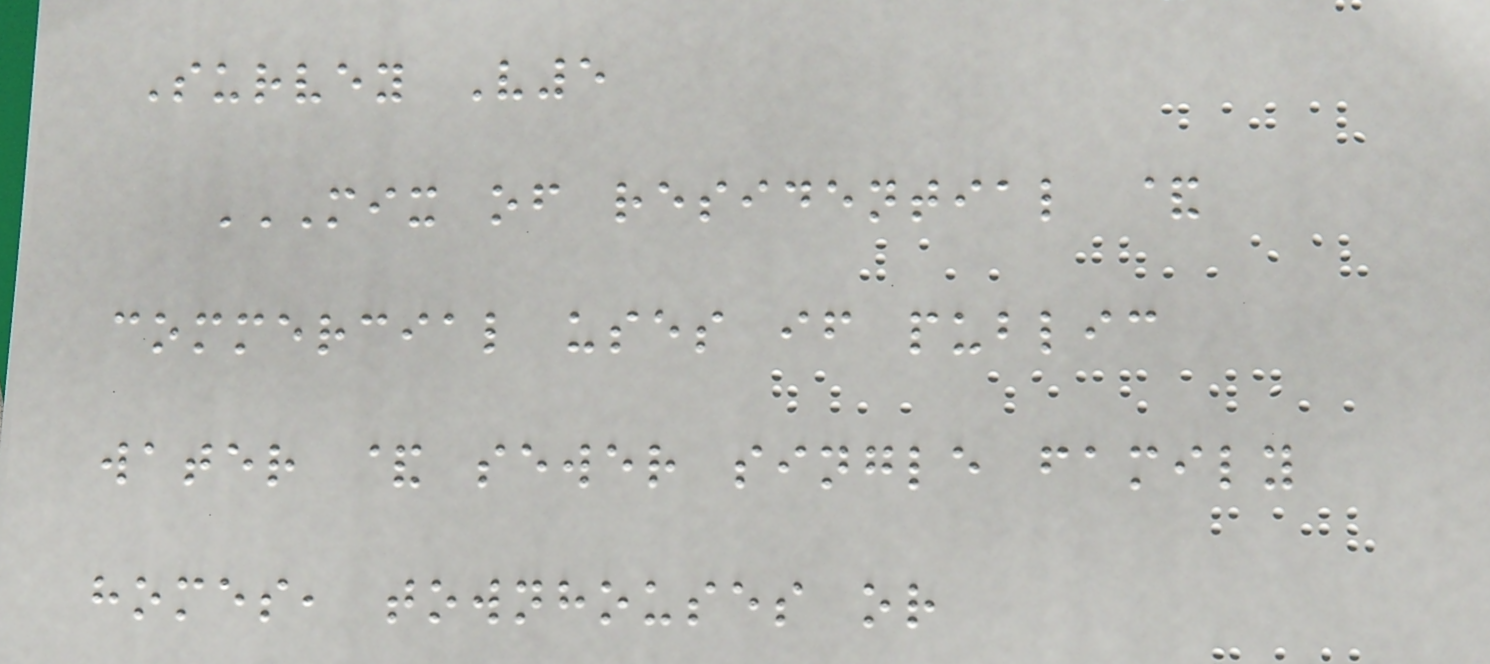Survey V5
MIX OF RESIDENTIAL &
COMMERCIAL USES IF PUBLIC
WATER & SEWER SINGLE FAMILY
HOMES, TOWNHOUSES OR
